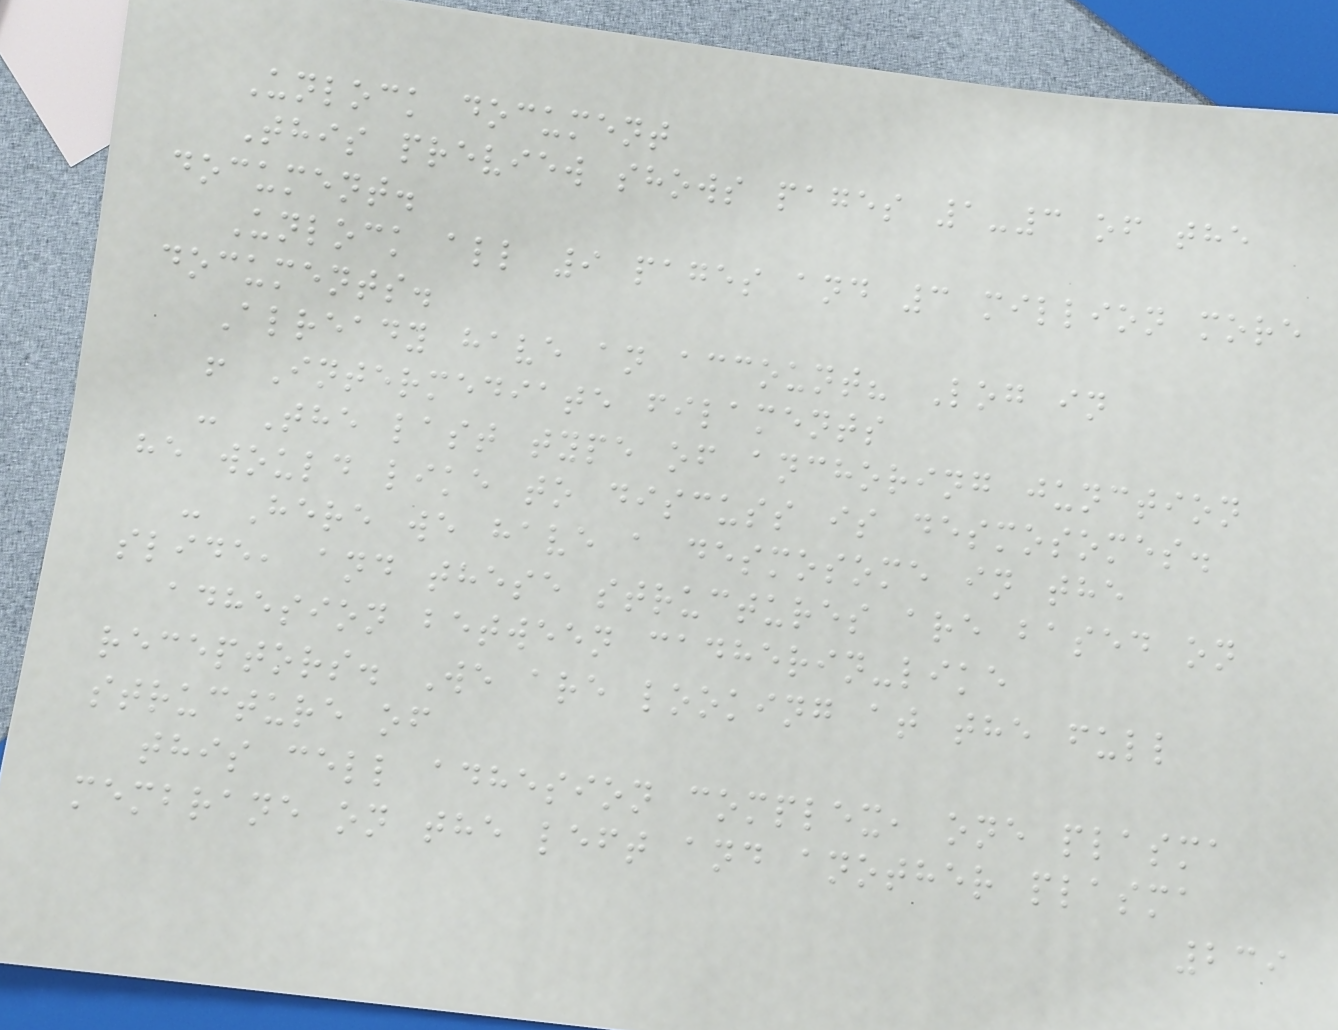Unlock document
This preview shows pages 1-3 of the
document.
Unlock all 9 pages and 3 million more
documents.
Already have an account? Log in
! Intermediate filaments
- The last type of anchoring junction
he would like to discuss is desmosomes.
- Here we have a desmosome in the
slide, and these structures are based on
adhesion between cadherin-like
receptors. We are looking at the full
structure of
this cell adhesion complex, one plasma
membrane on the left and another plasma
239
